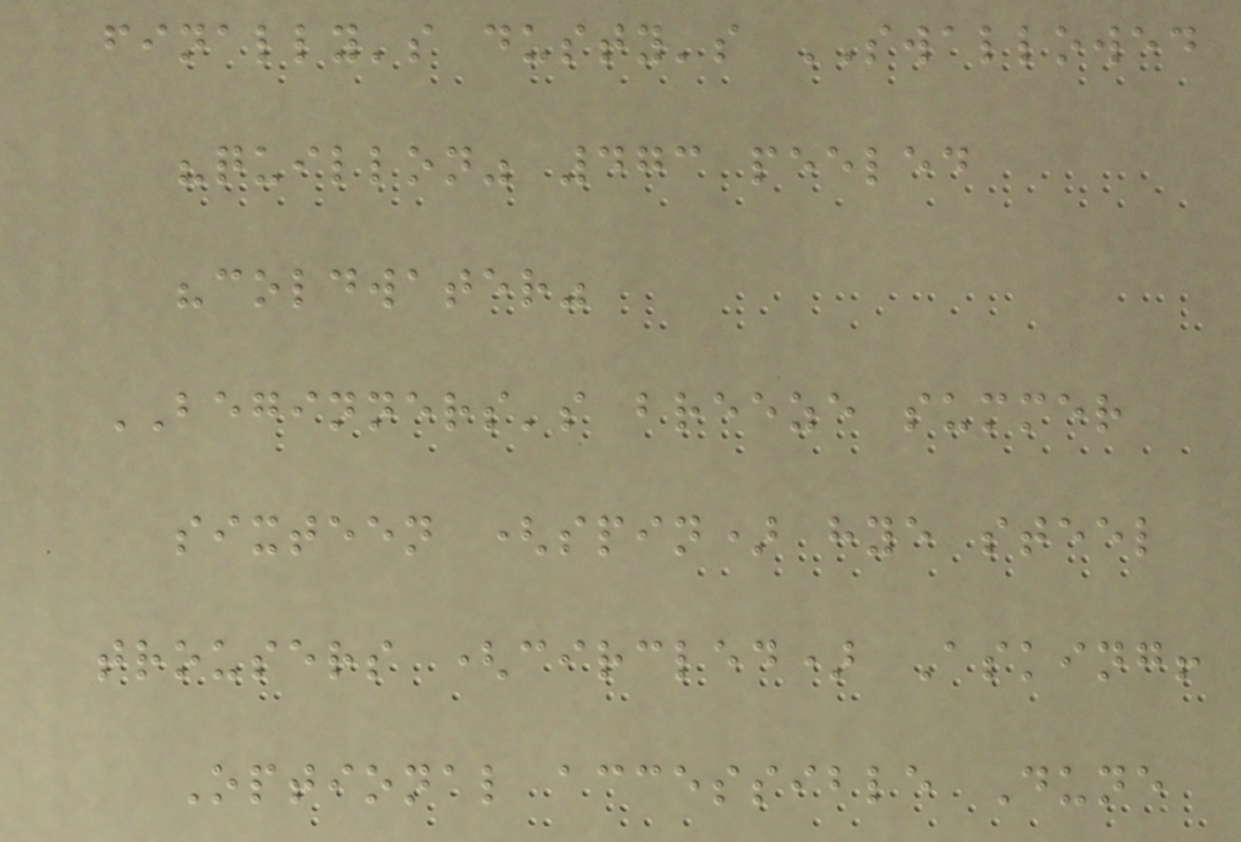finally's dusty's SWALLOWED
"quillon" 473 peeled
"coldwater"
BEGINNERS's breeze summer
sixteen (spin) hye steel
trousers (circled) Asking!
Optional accessible Dune
